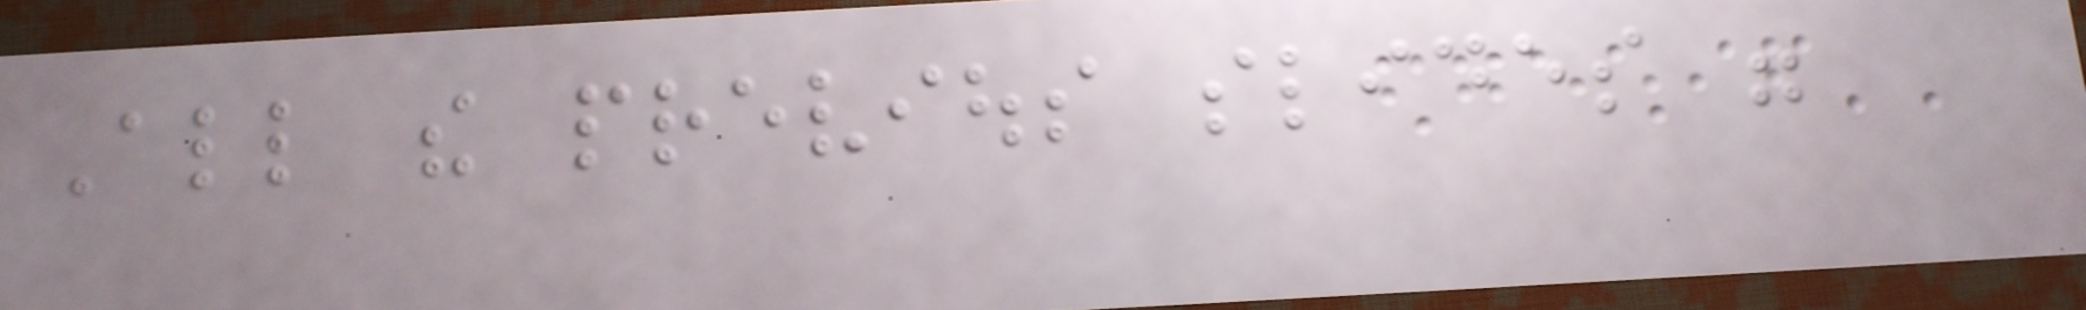All the previous slides were
